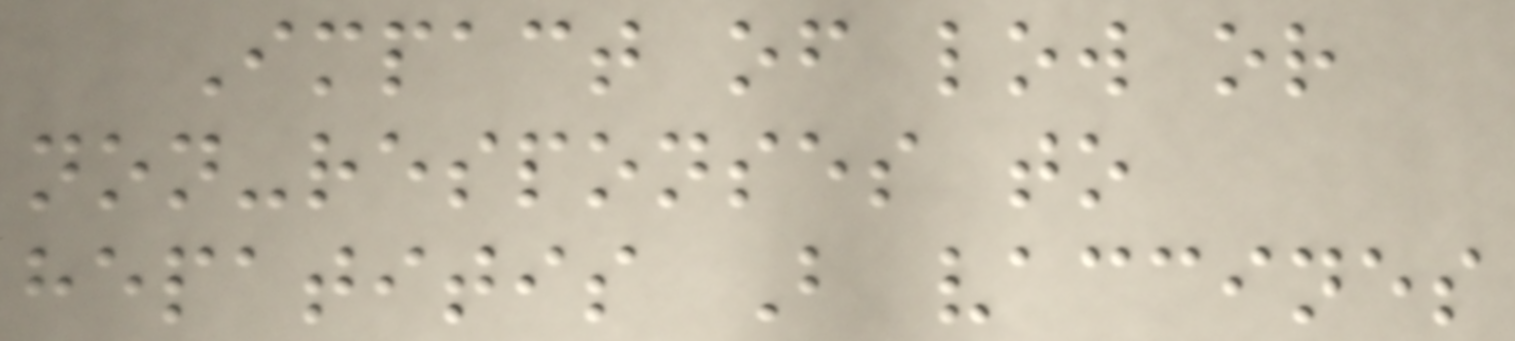Impact of low or
non-responses to
hepatitis B vaccines
